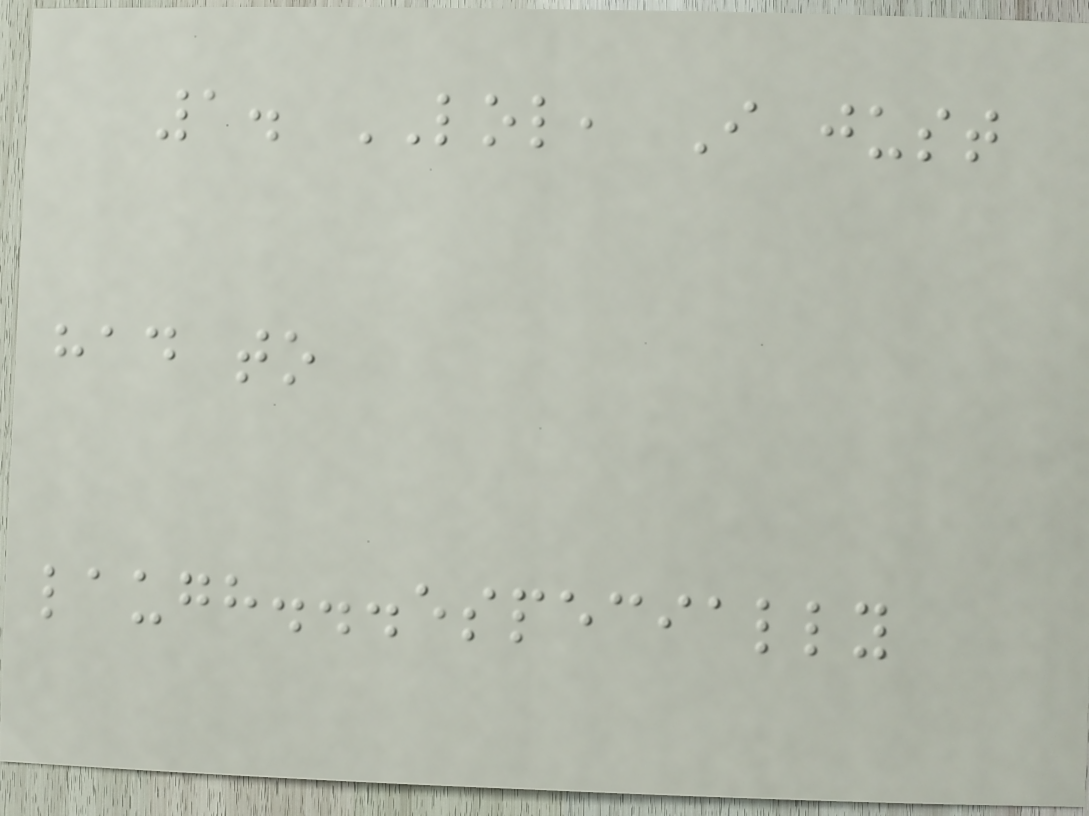1. LOL, I just
had to
laugh...especially
